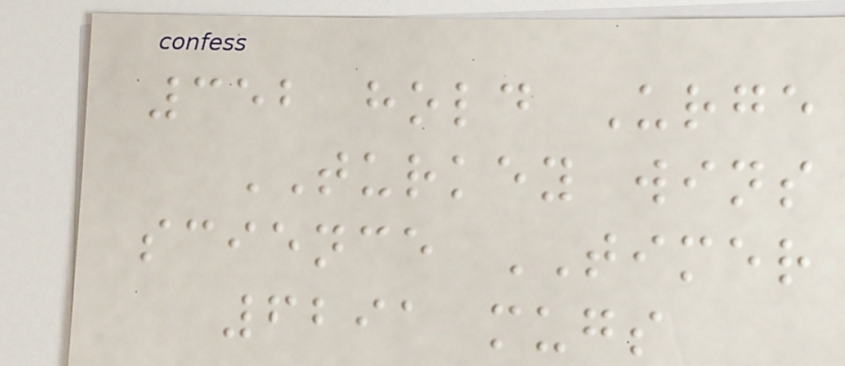352 hold Urge
TURKEY wins
science TIMER
6291 mugs
